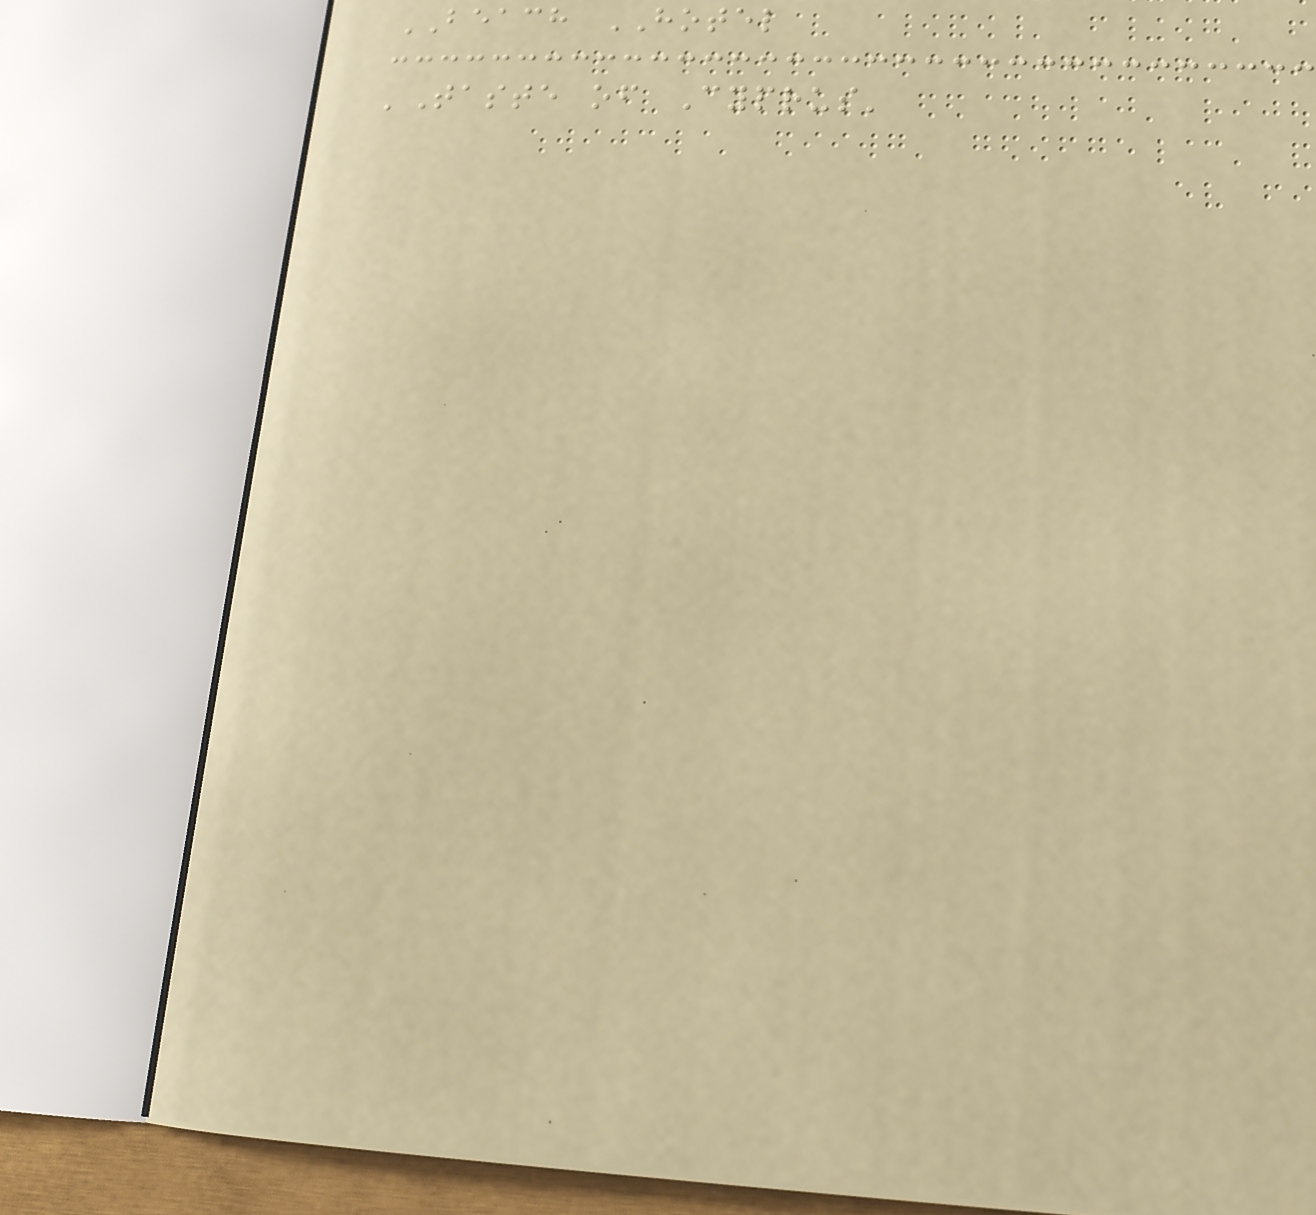BEACH HOTEL
'Taste of Cyprus'
